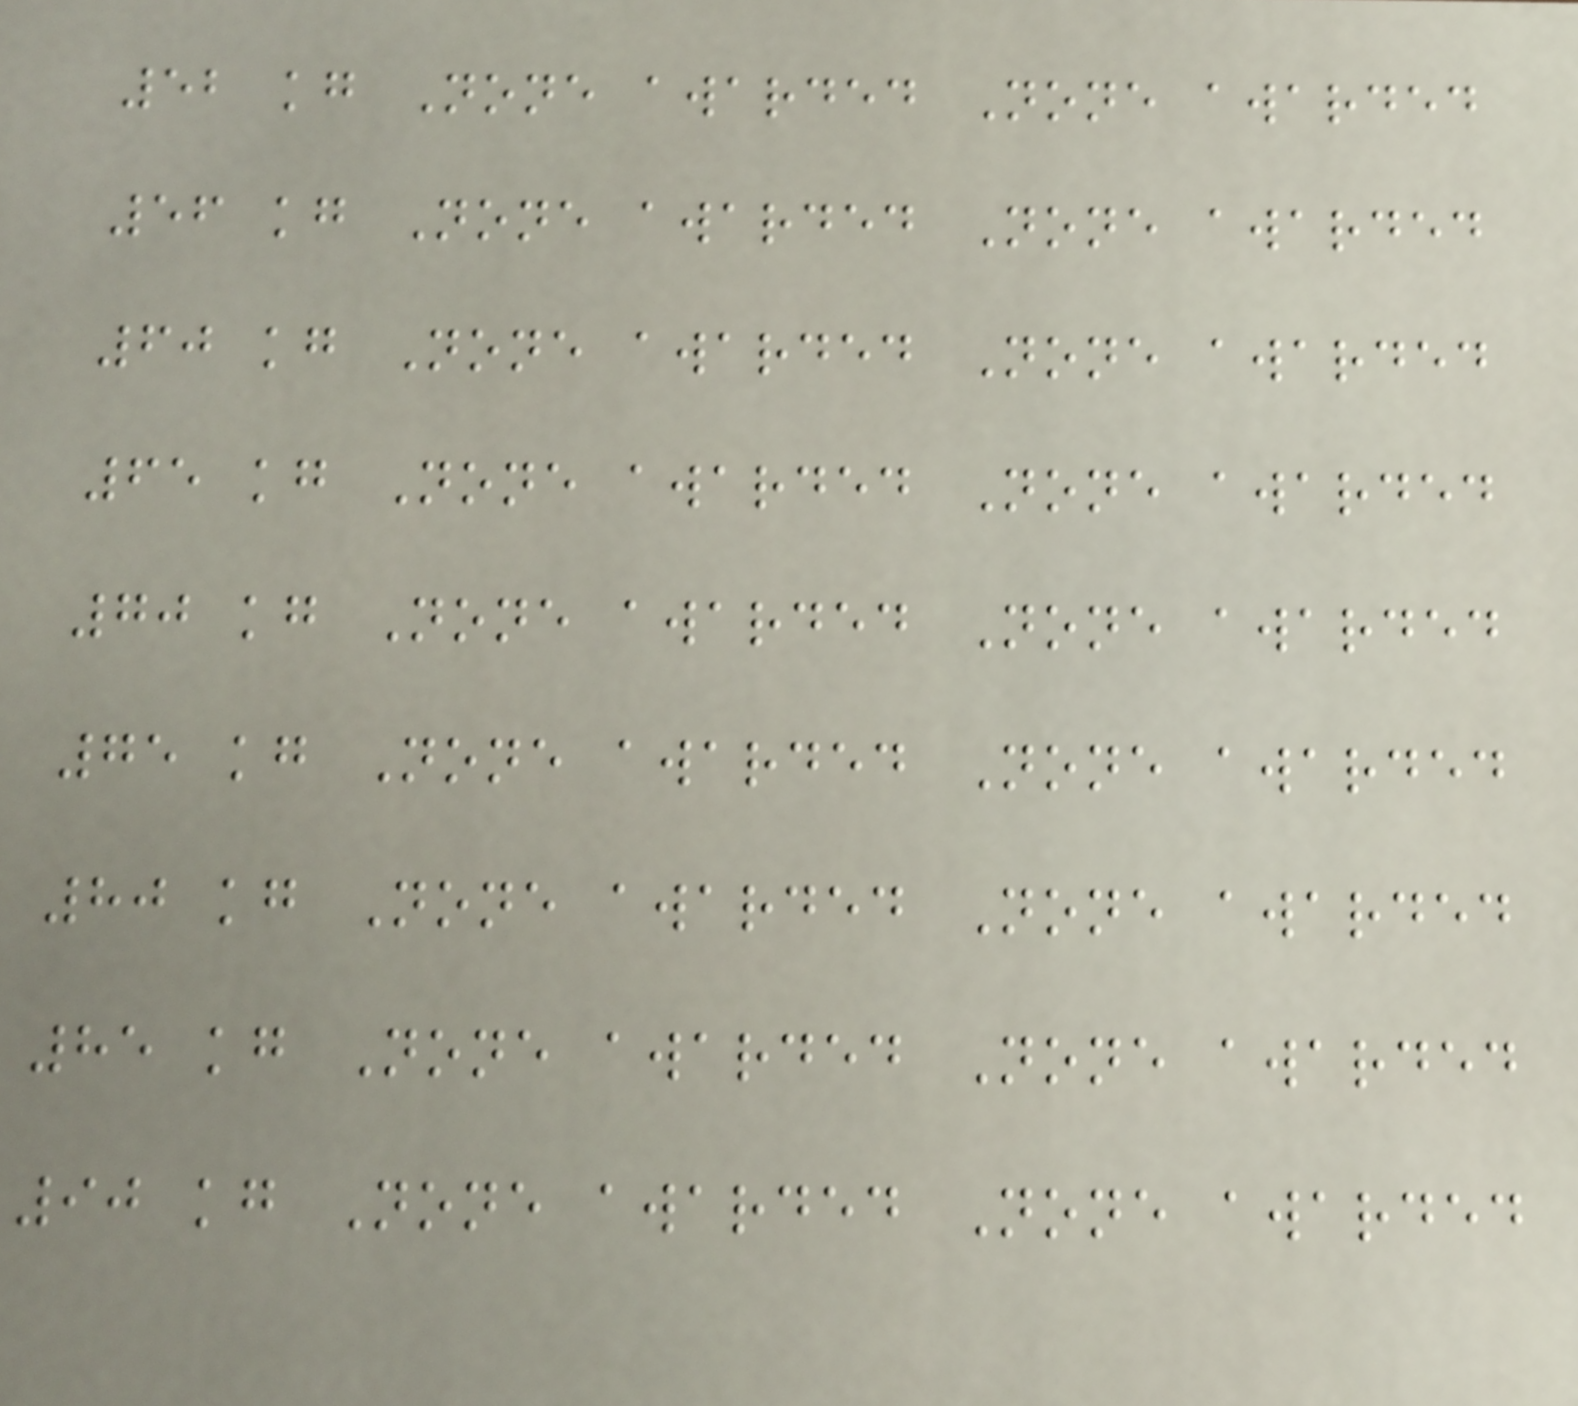52 kg None awarded None awarded
56 kg None awarded None awarded
60 kg None awarded None awarded
65 kg None awarded None awarded
70 kg None awarded None awarded
75 kg None awarded None awarded
80 kg None awarded None awarded
85 kg None awarded None awarded
90 kg None awarded None awarded
